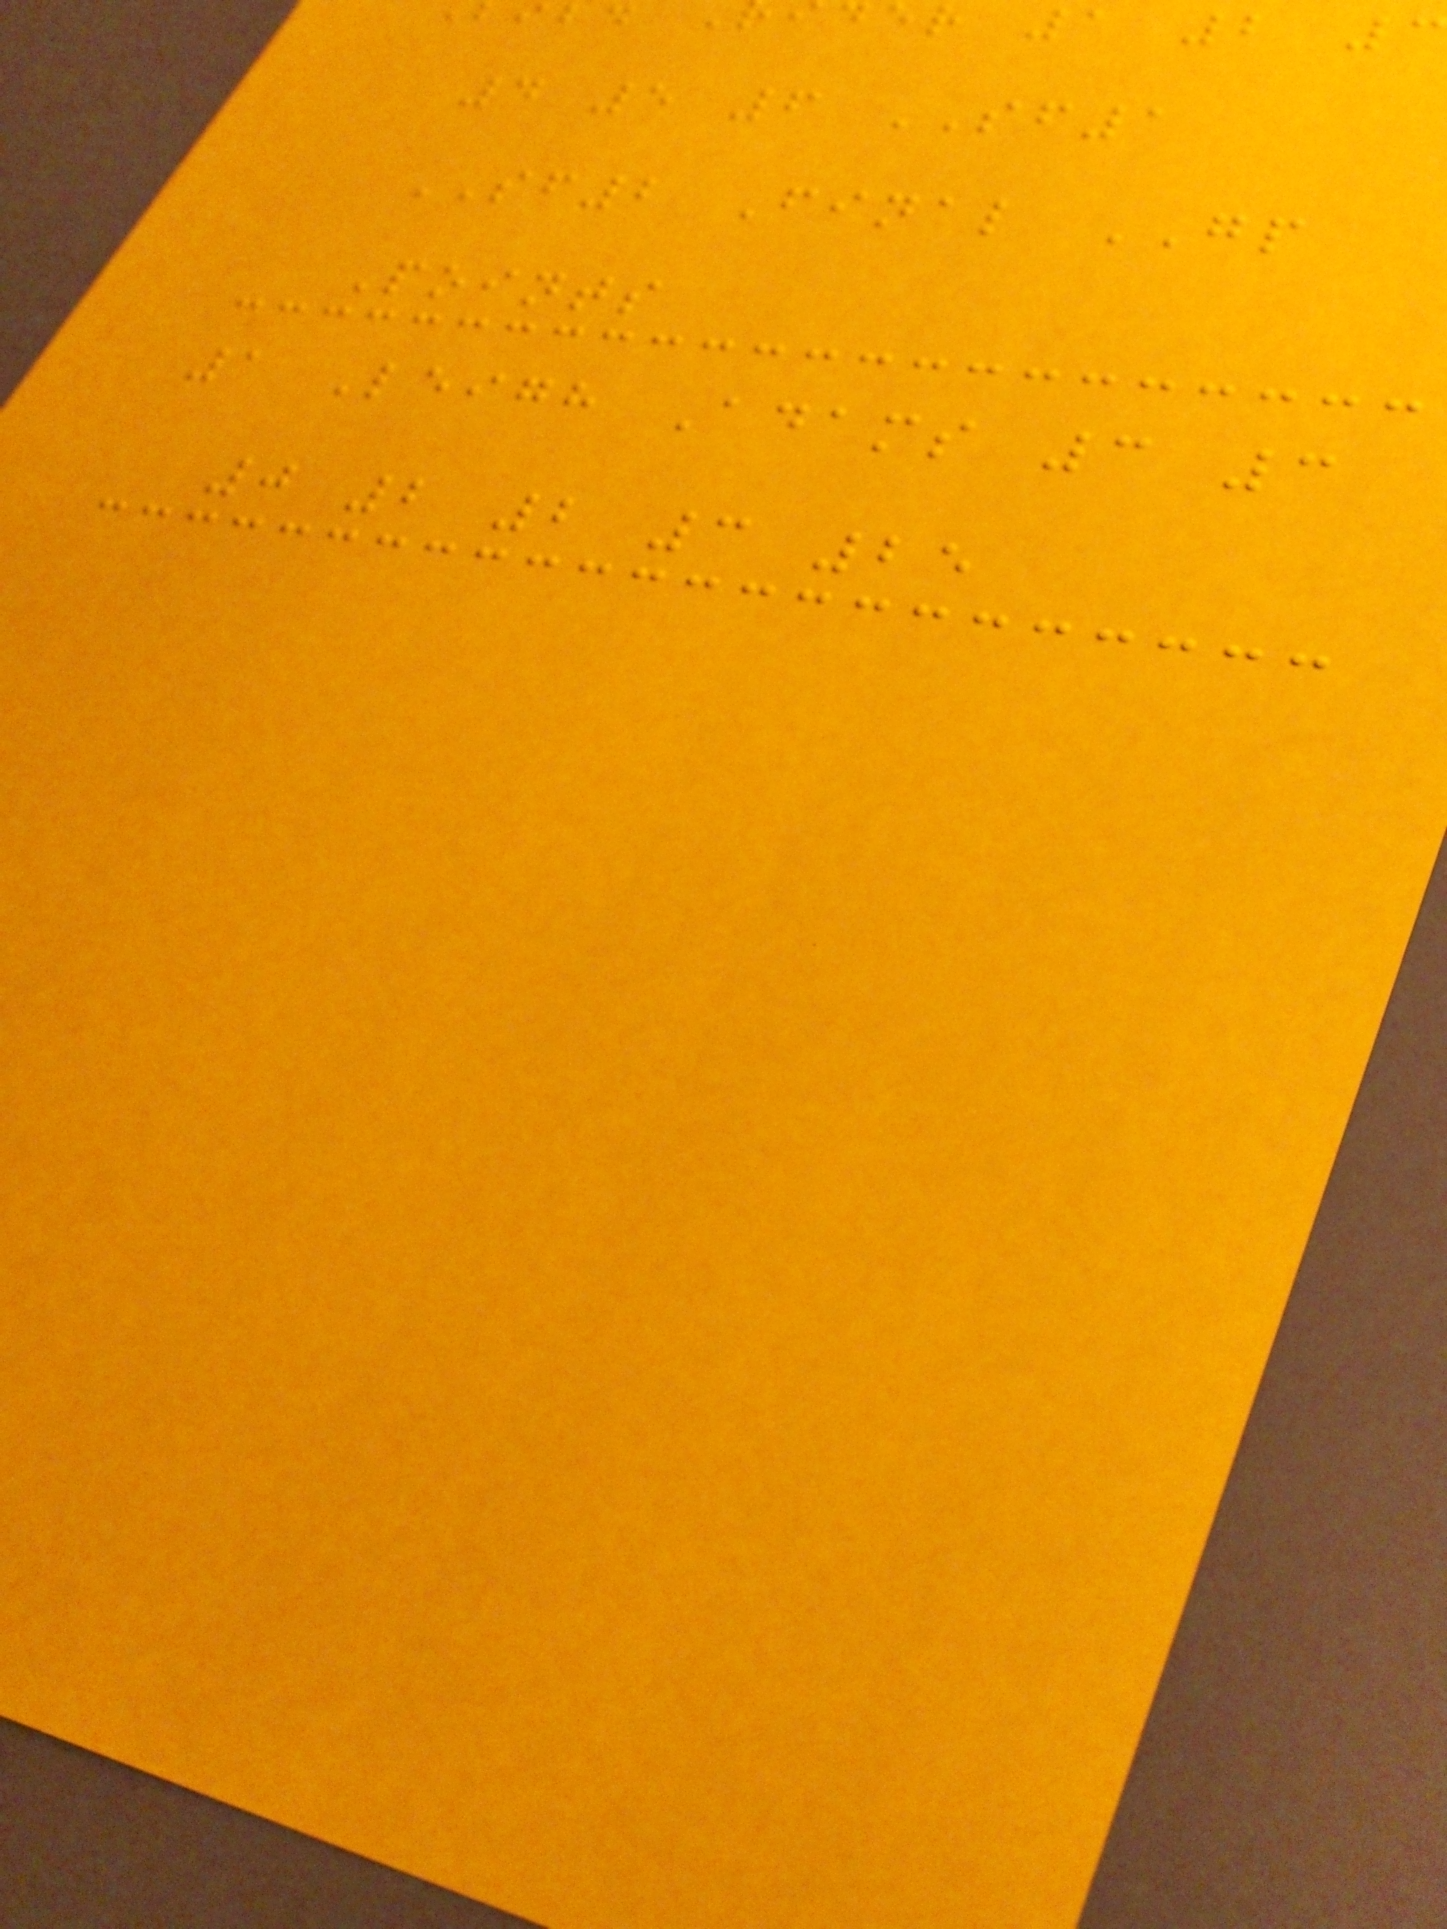er 1 2 3
4 5 6 SF1
SF2 Final GP
Points
1 Leigh Adams 3 3
0 2 2 3 25
